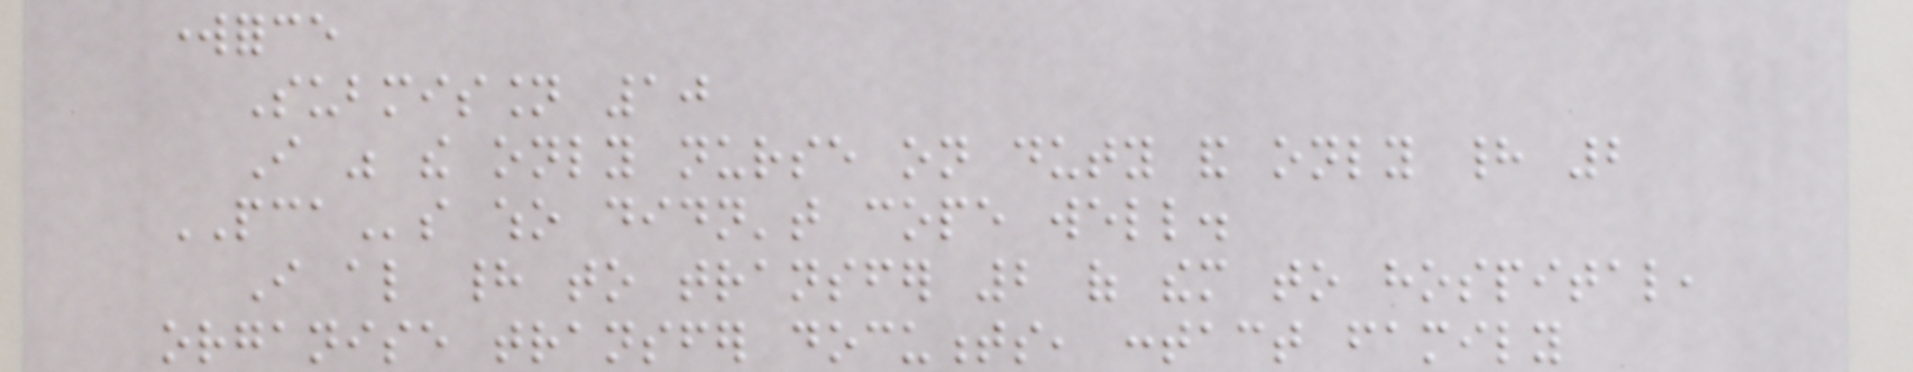workforce
Submission 10
I was the only nurse on duty and only had 2
PCAs who didn't cope well.
I also had to transfer 2 of them to hospital,
organise transfer documents, contact family
